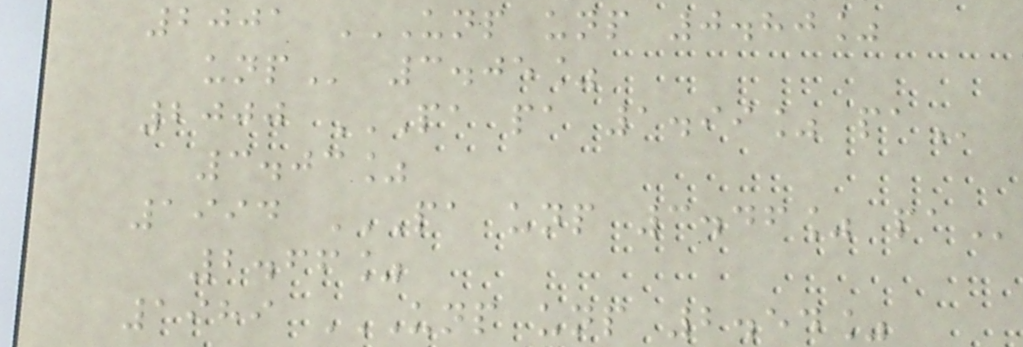2001 UNP UNP 0.80%
UNP 3.05%
2000 PA PA 1.99% PA
3.03%
1994 PA UNP 3.46% PA
2.66%
1989 UNP UNP 2.54%
